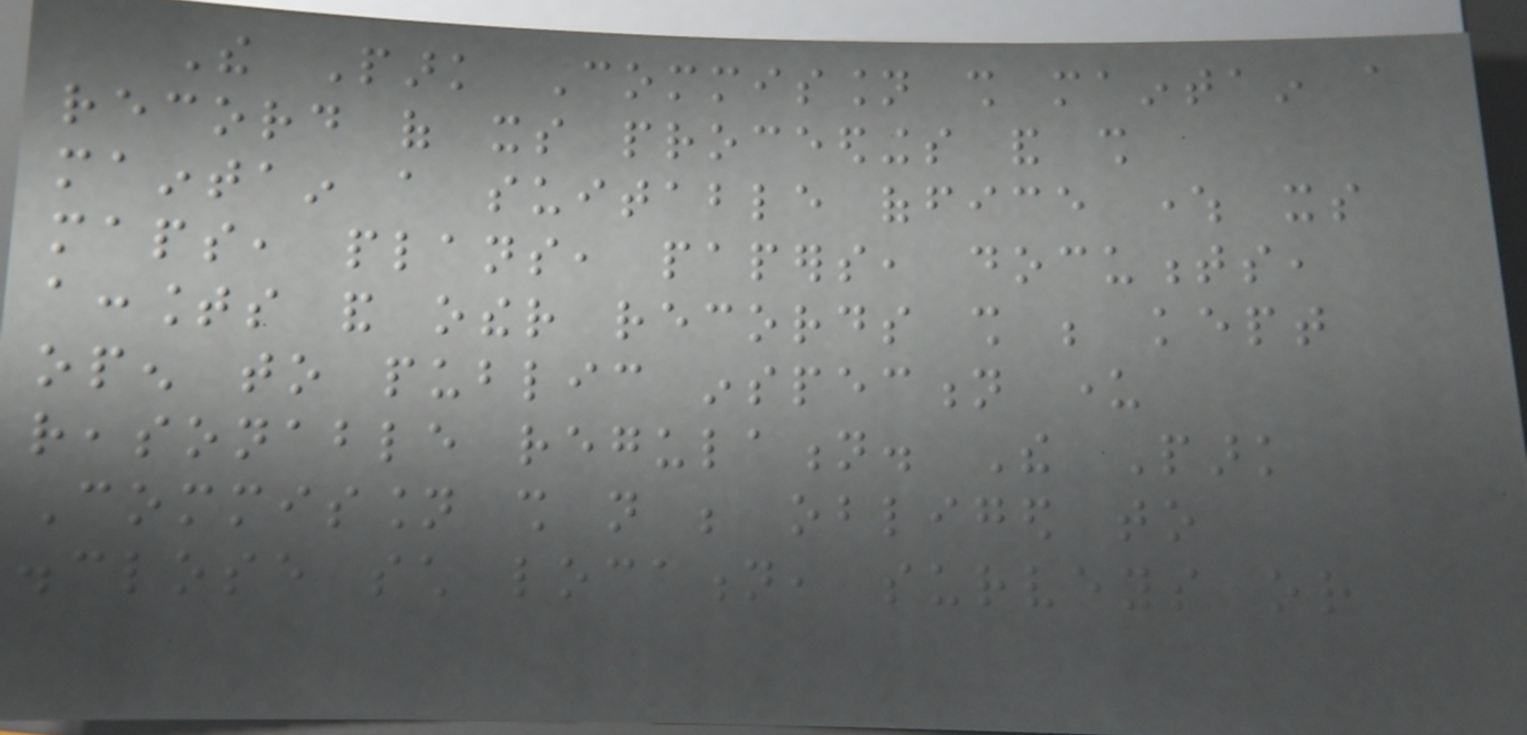The Park Commission shall maintain a
record of its proceedings and shall
maintain a suitable office where its
maps, plans, papers, documents,
accounts and other records shall be kept
open to public inspection under
reasonable regulation. The Park
Commission shall not be obliged to
disclose such location, surveys or
